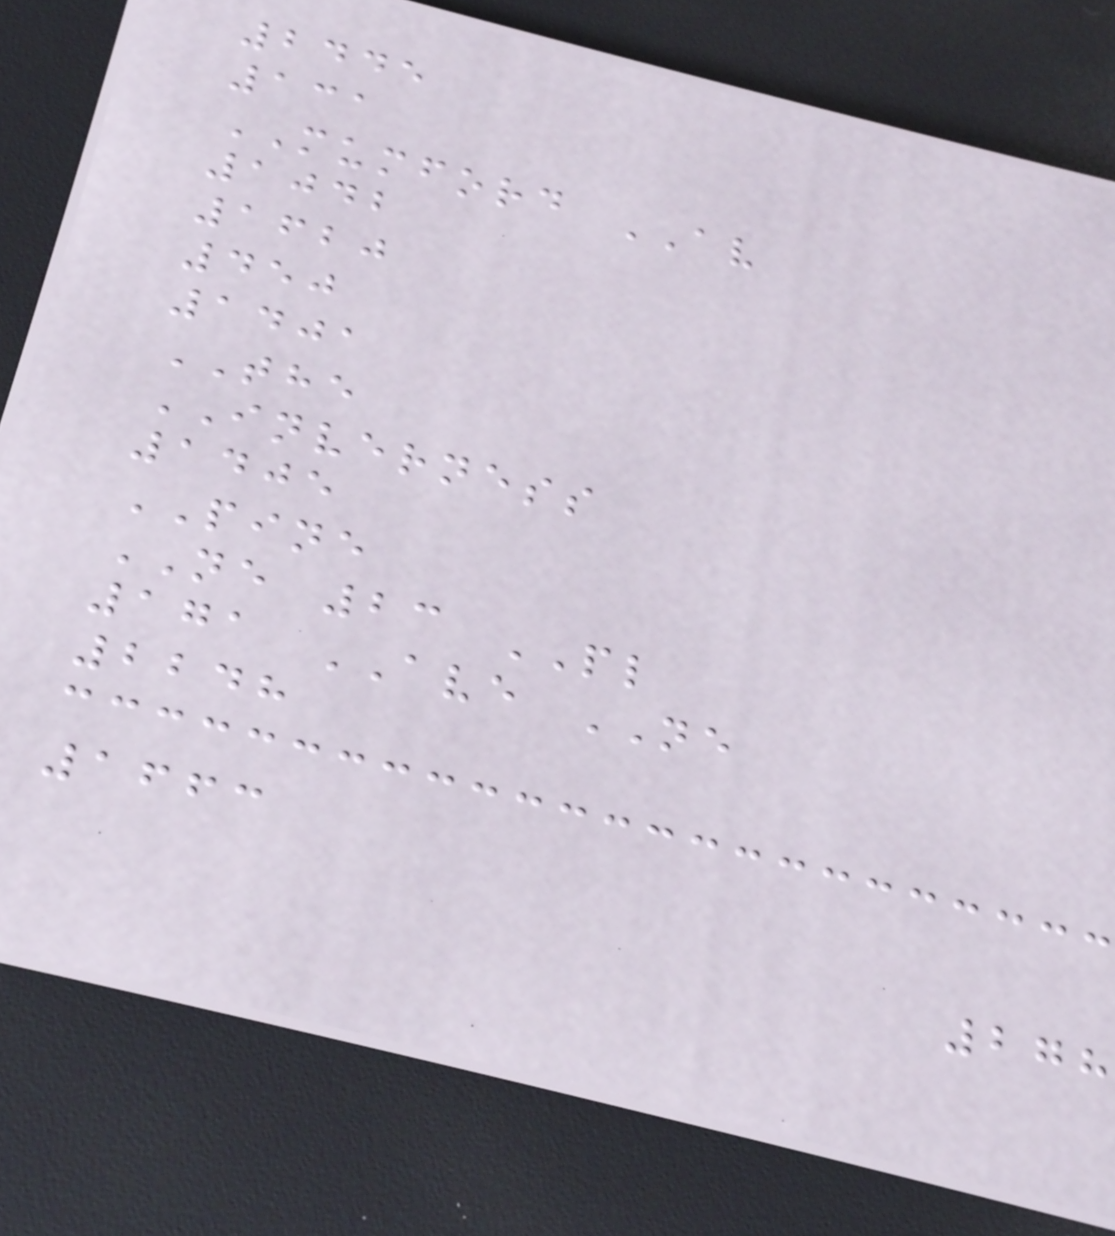2445
131
MUMFORD AV
1042
1620
450
1401
THE
INVERNESS
1405
PINE
NE 23 PL
171 AVE NE
2248
1663
278
